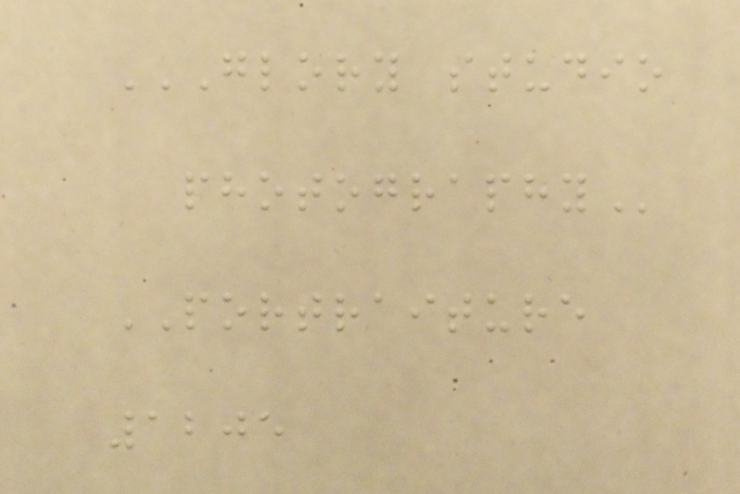GLORY STUDIO
PHOTOGRAPHY
PORTRAITURE
1205
